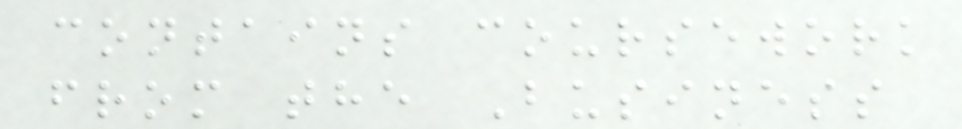contains coursework
from the Business
